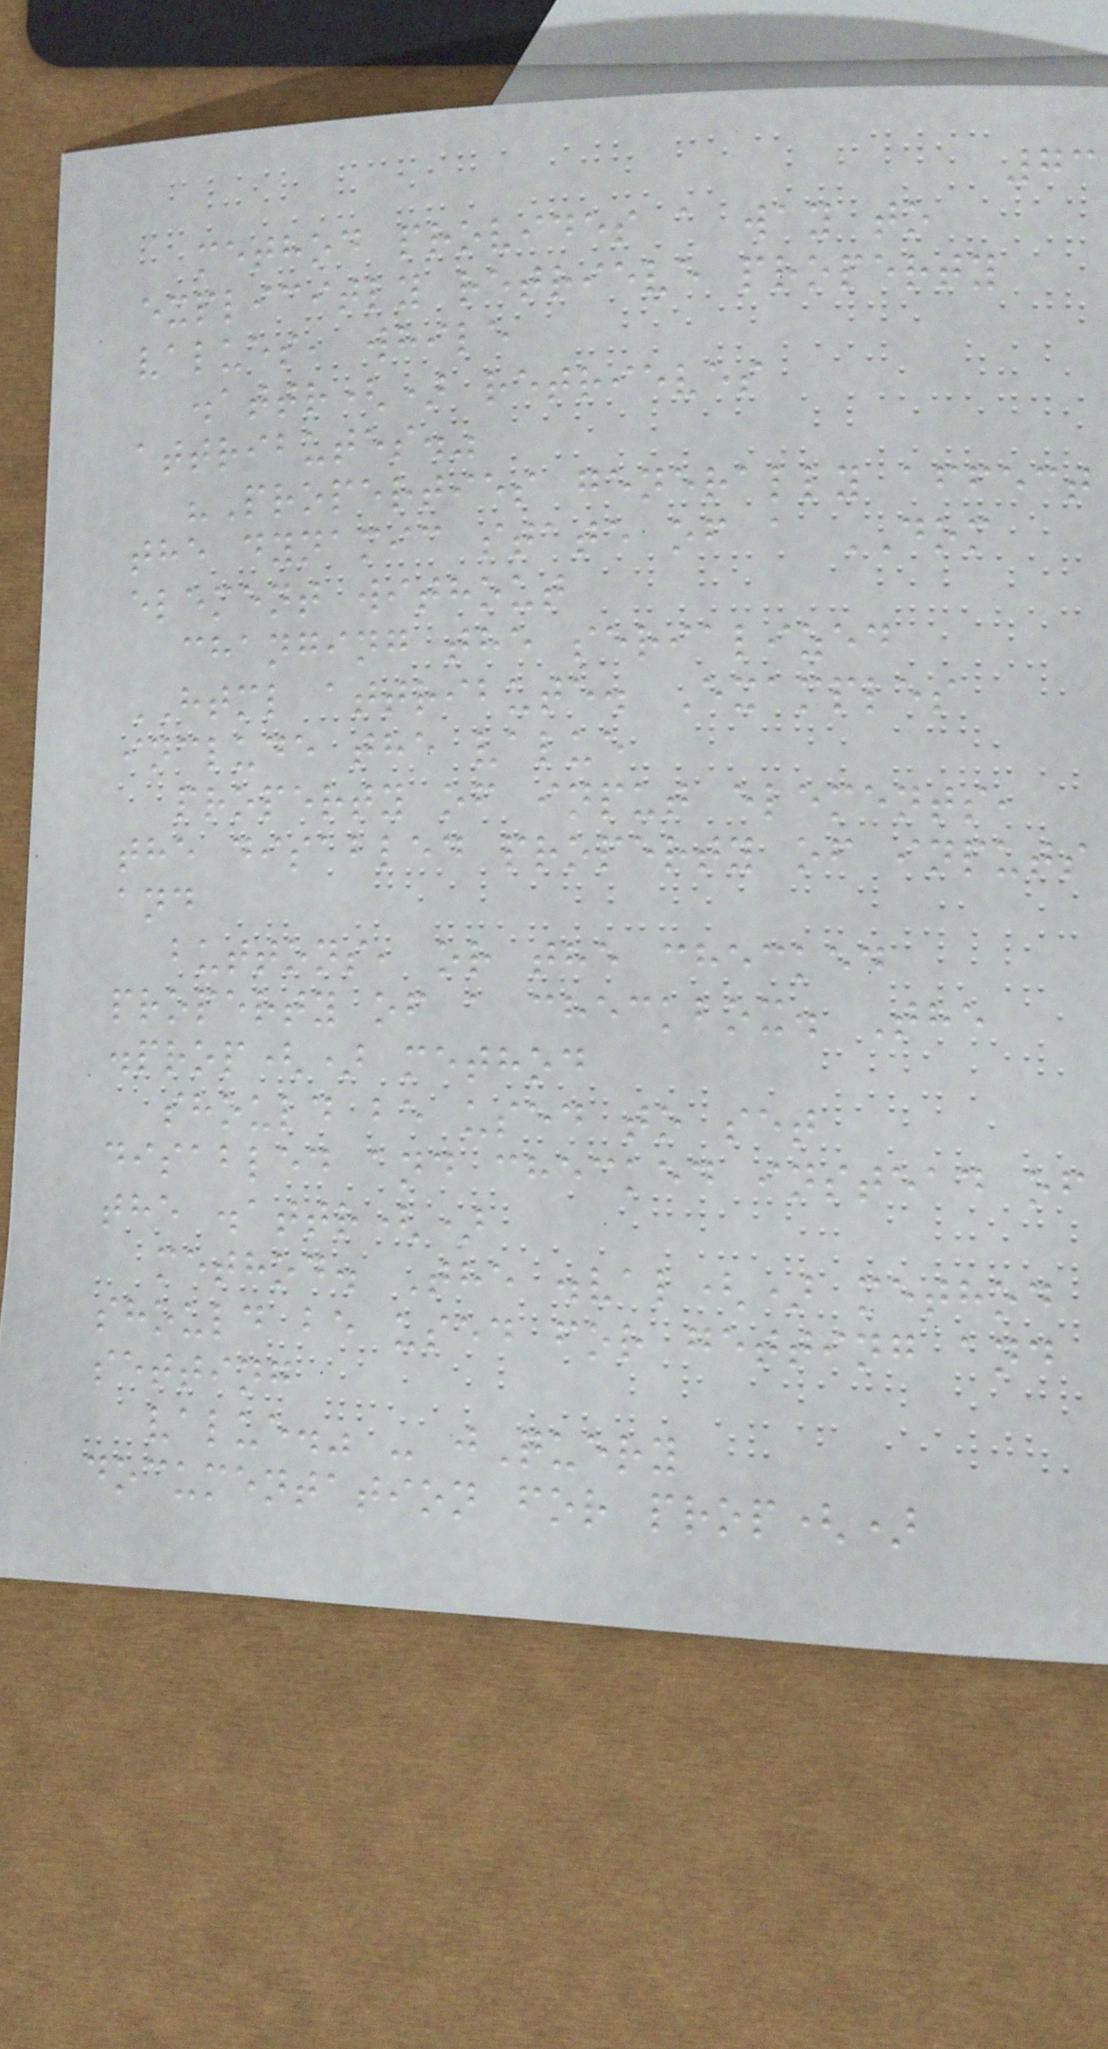73
method provides a way to
explicitly retrieve property
values, while
.attr() retrieves
attributes."
"Properties generally affect
the dynamic state of a DOM
element without
changing the serialized
HTML attribute. Examples
include the value
property of input elements,
the disabled property of inputs
and
buttons, or the checked
property of a checkbox. The
.prop() method
should be used to set
disabled and checked instead of
the .attr()
method. The .val() method
should be used for getting and
setting
value." - jQuery
documentation for prop()
